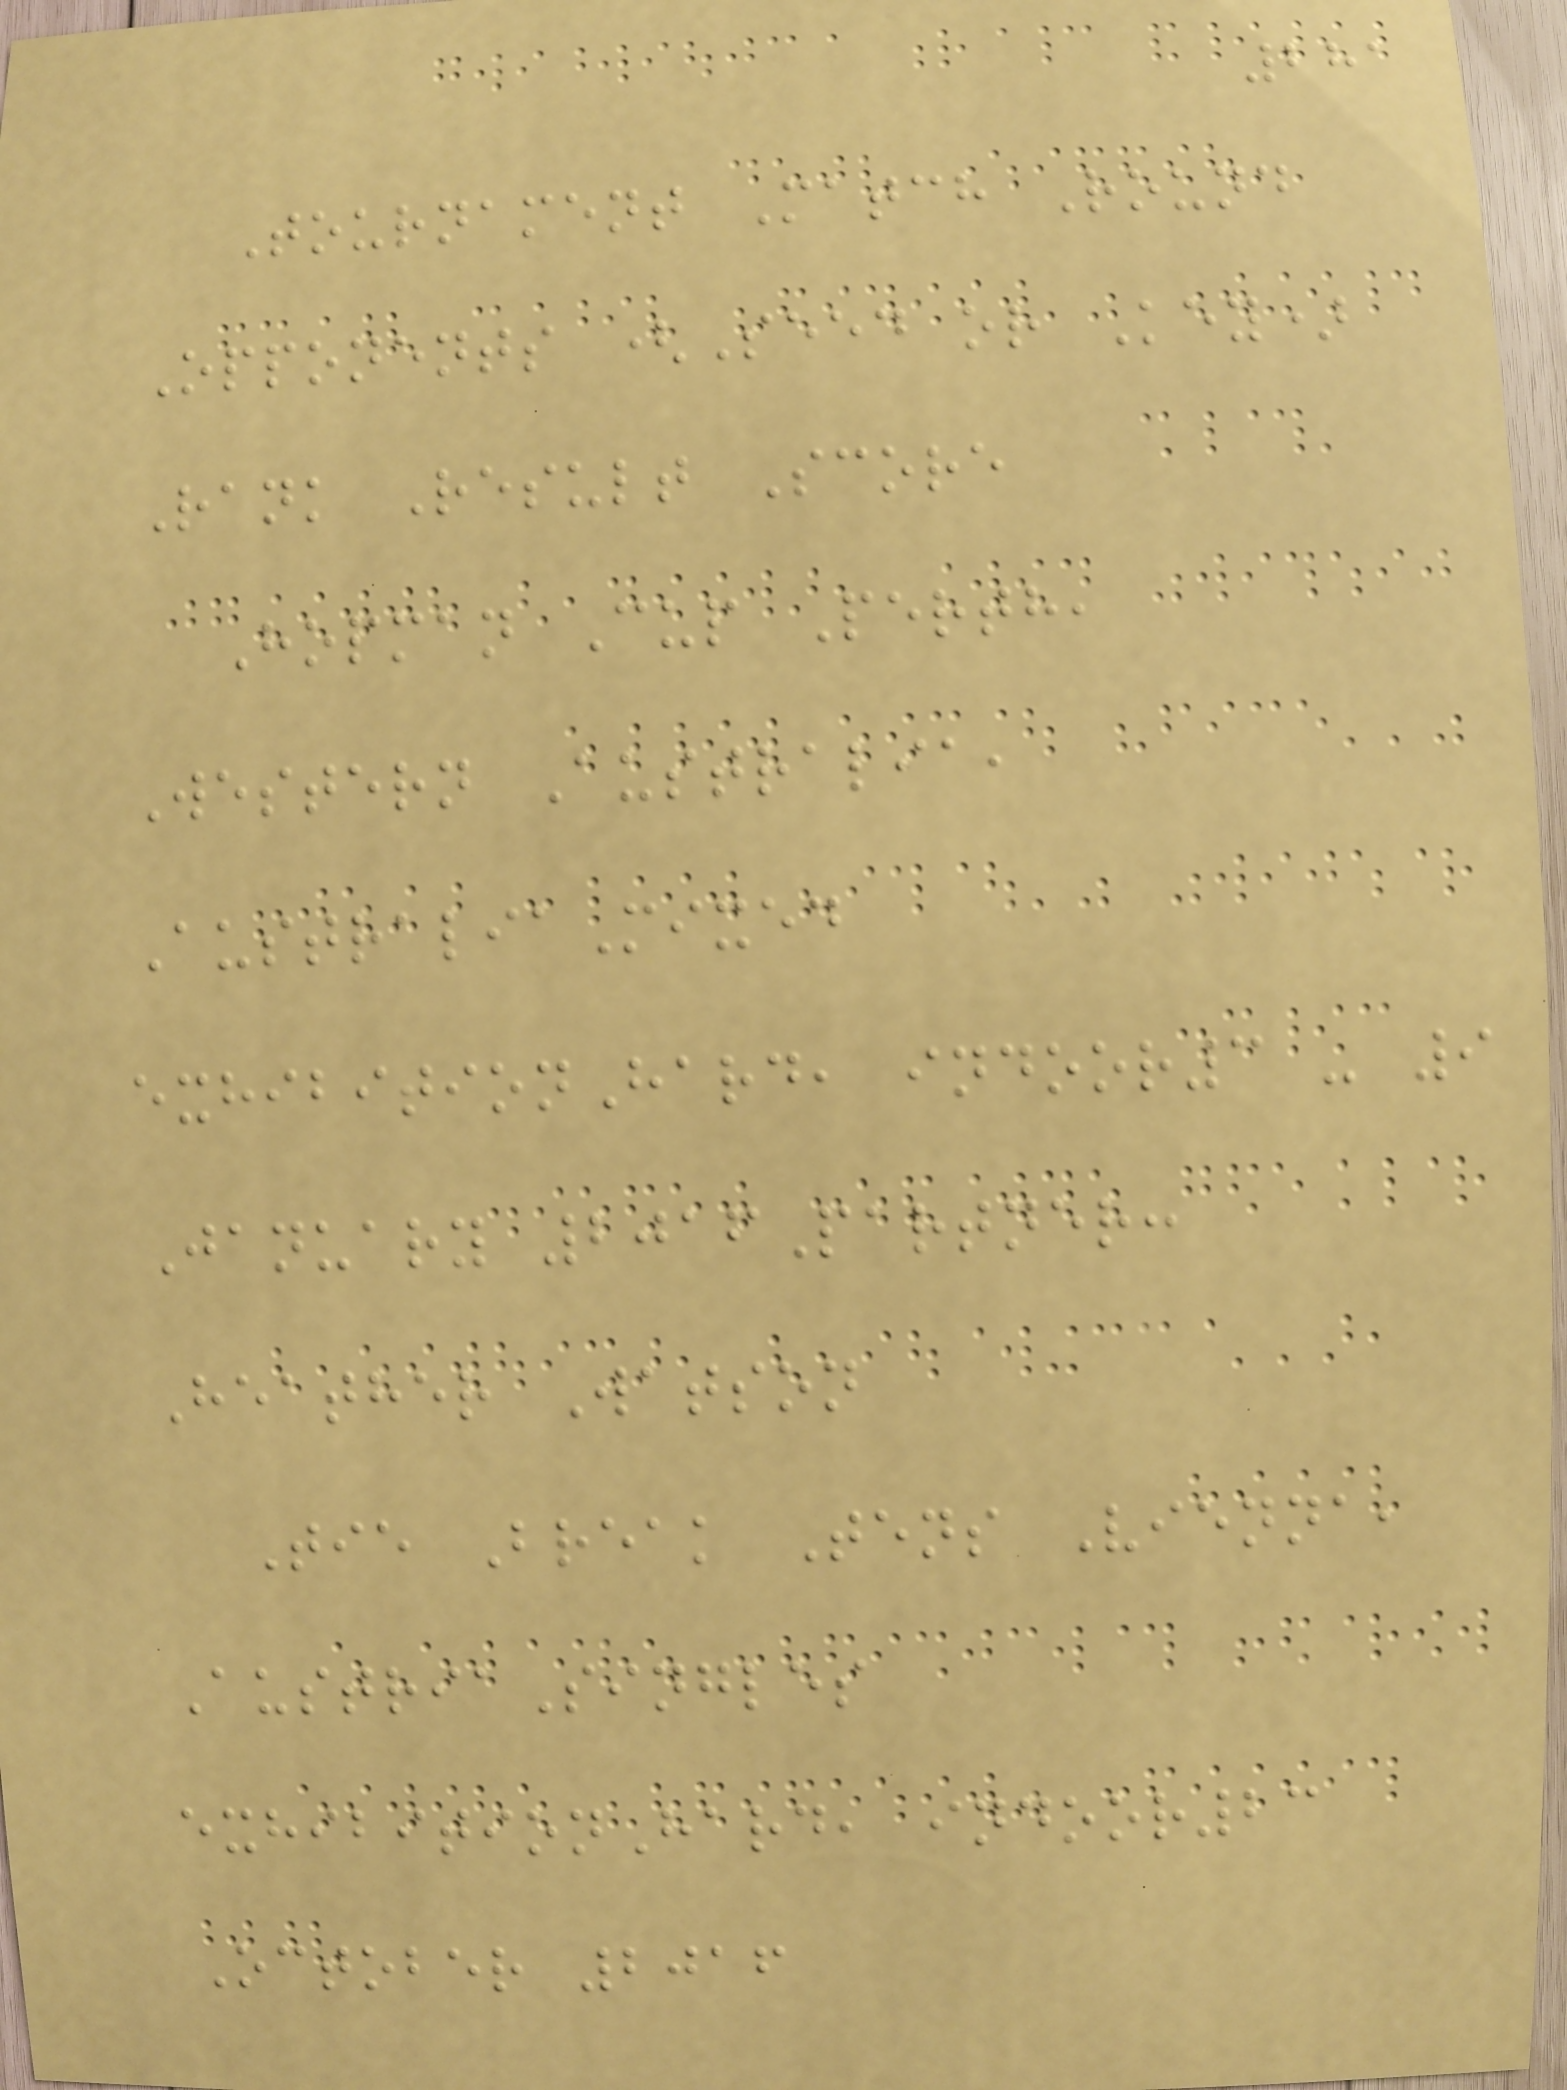281
Tournament Match Round
Opponents (Seed or Key)
Rank Result Score
Hopman Cup Perth,
Western Australia,
AustraliaMixed
exhibitionHard, indoor3 - 9
January 2016Partner:
Heather Watson
Tie Break Tens Vienna,
AustriaSingles
exhibitionHard, indoor23
October 2016
